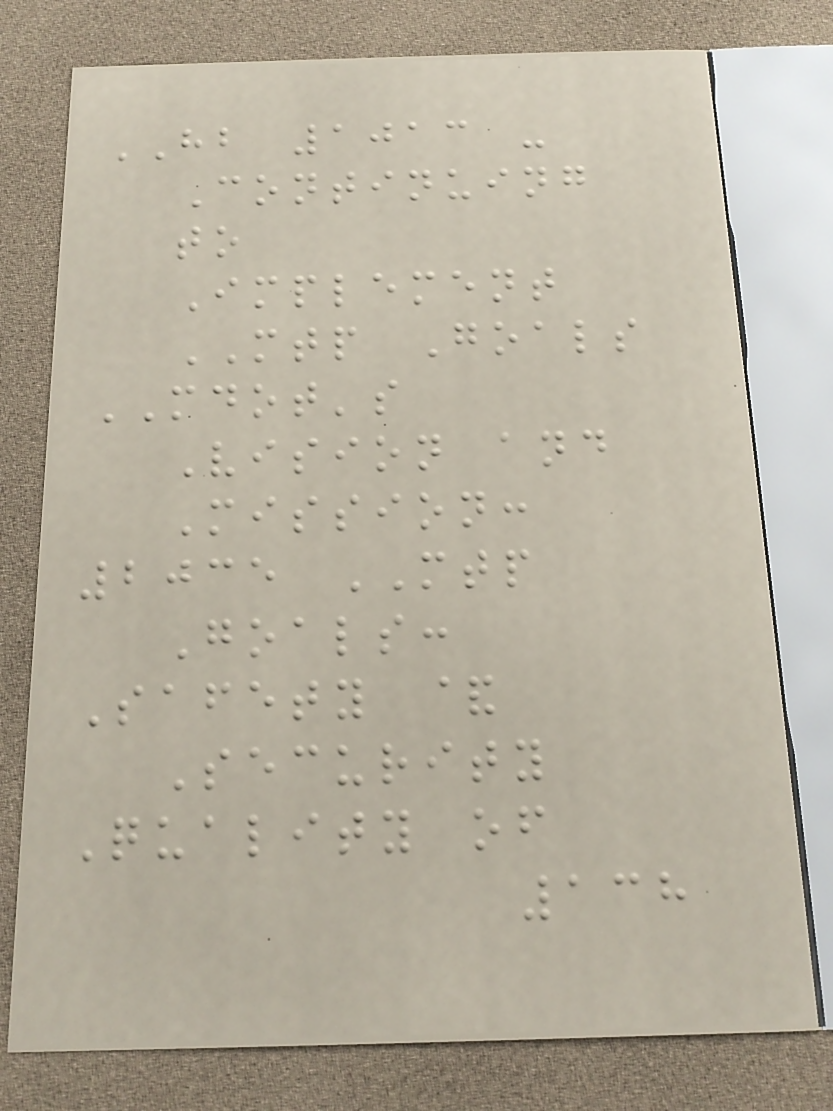HB 1013 -
Continuing
to
Implement
MTP Goals
MDOT's
Vision and
Mission:
2035 MTP
Goals:
Safety &
Security
Quality of
138
